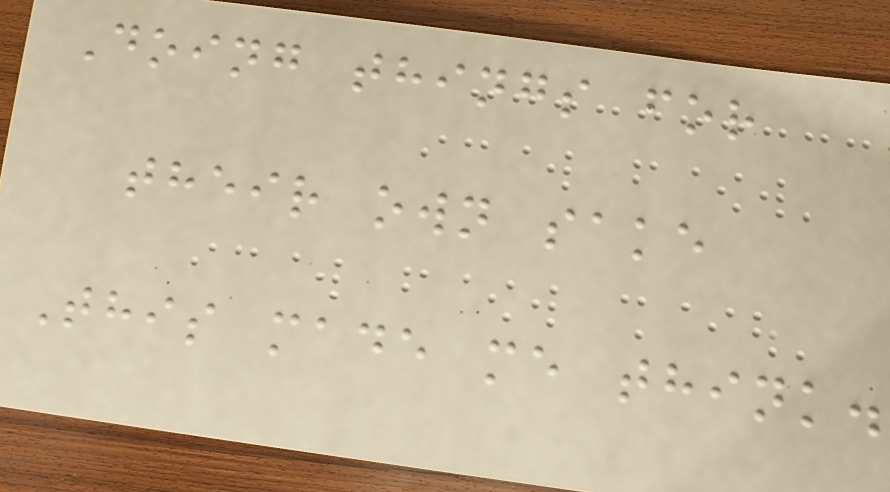Doing things for
their own sake
This made me think.
